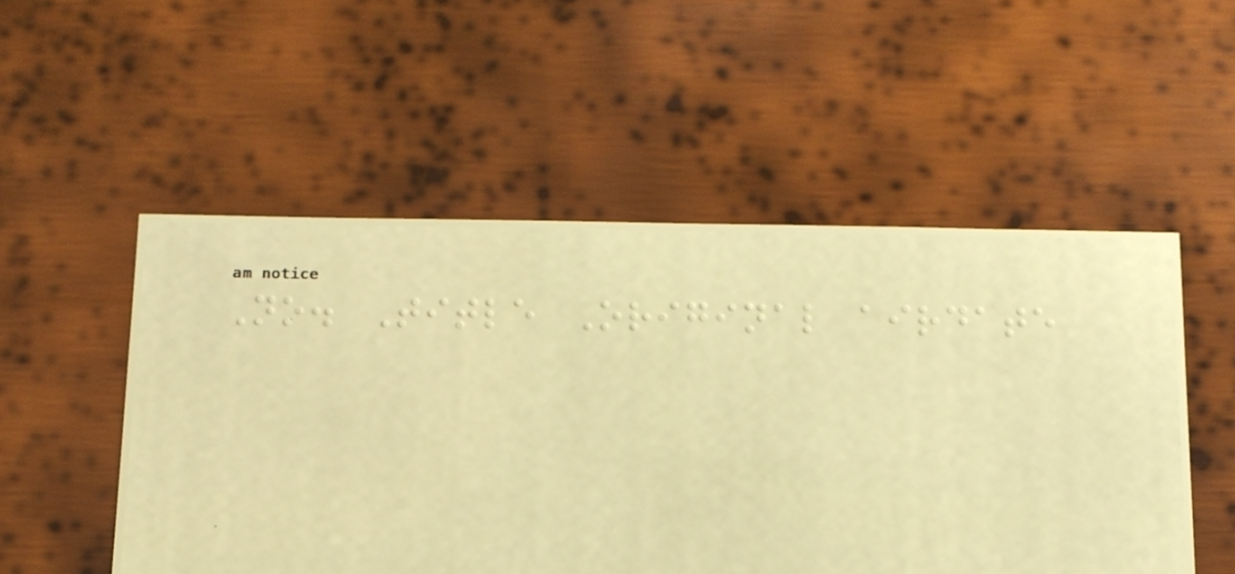No. Title Original airdate
